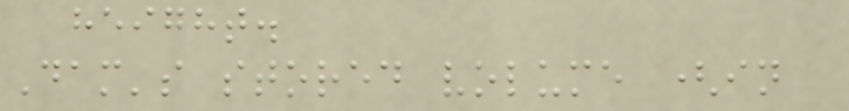height.
Dam's stored volume (in
